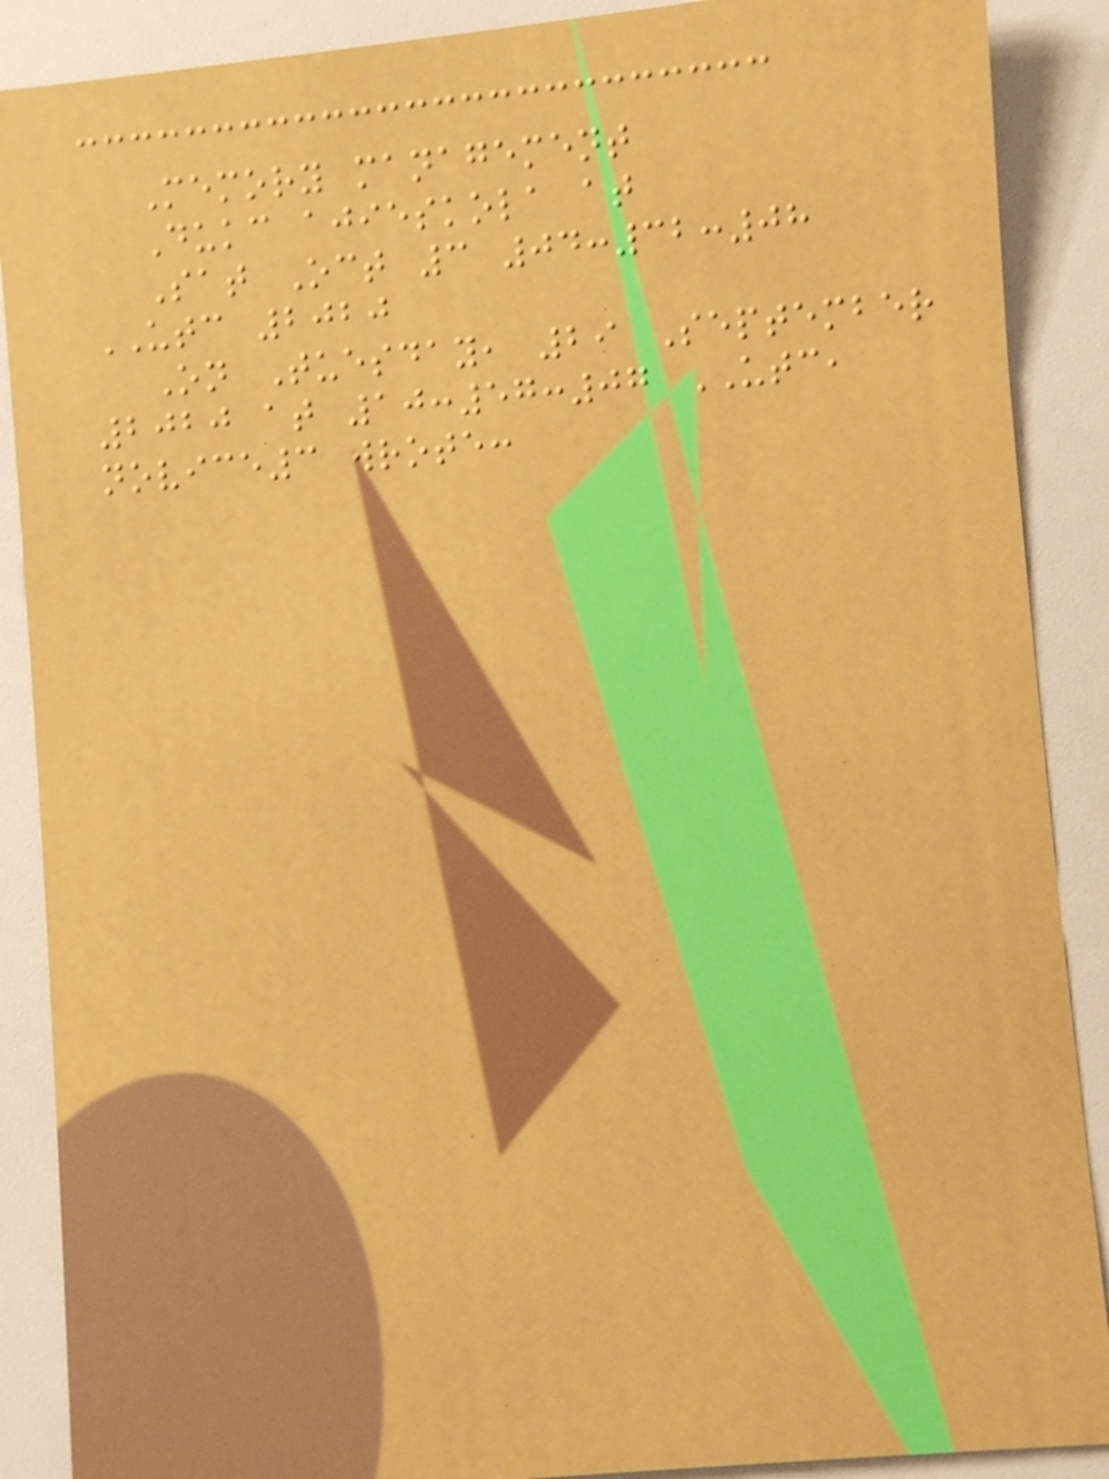Memory management
Dukc ajieskola at
Sat Oct 3 04:32:08
UTC 2020
On Tuesday, 29 September
2020 at 10:57:07 UTC,
novice3 wrote:
